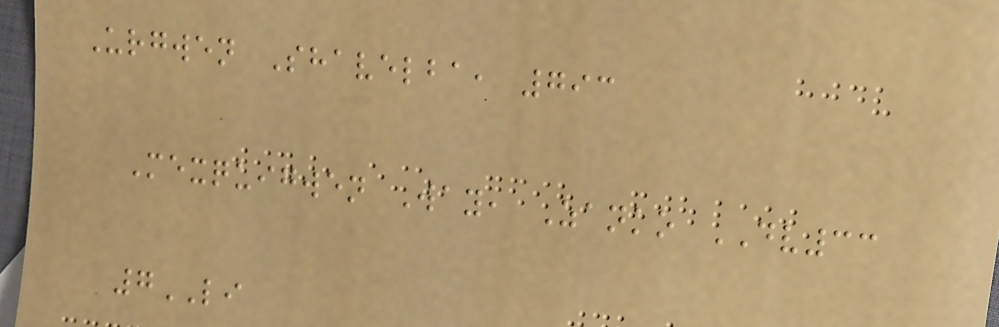Urgwen Shavelba, 793
Mexquigwen Way, Zanko DV33
7LI
